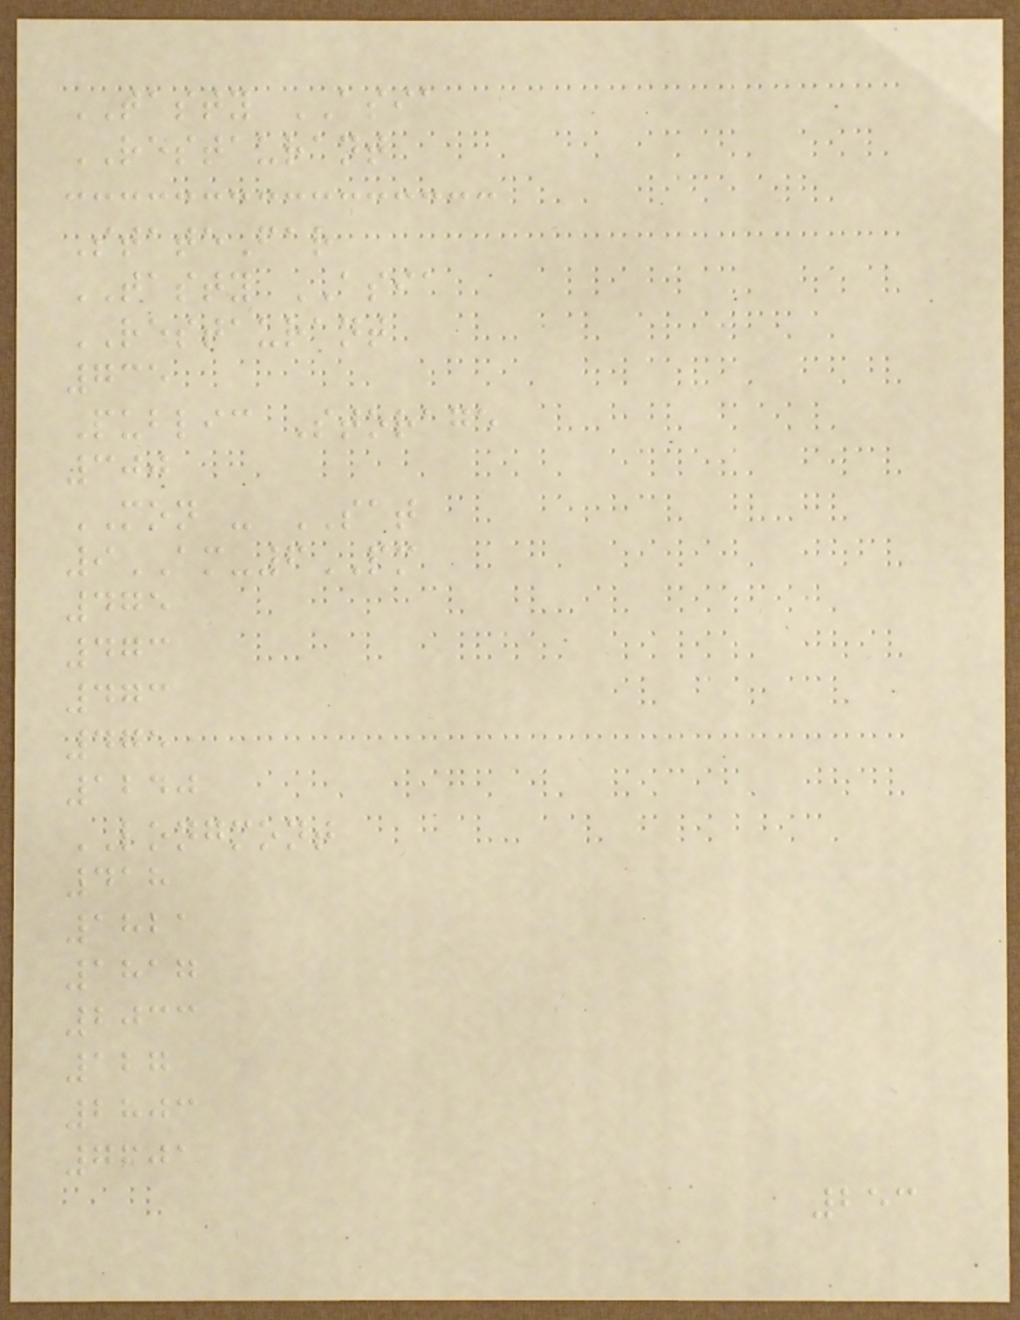TASTY ASIA
RESTAURANT
StateFar
TASTY ASIA
RESTAURANT
735
Public Storage
300
MON - SAT
9AM-6PM
475
473
473
475
1240
LONGMONT
418
1821
1817
2033
127
2803
7601
253
